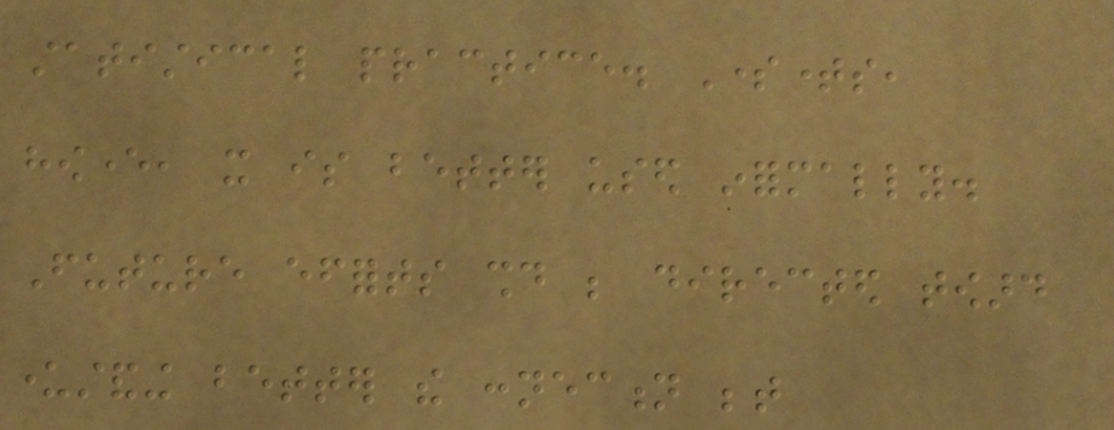statistical practice. Sometimes,
however, it is better used informally.
Future efforts should be directed toward
understanding better the connection between
